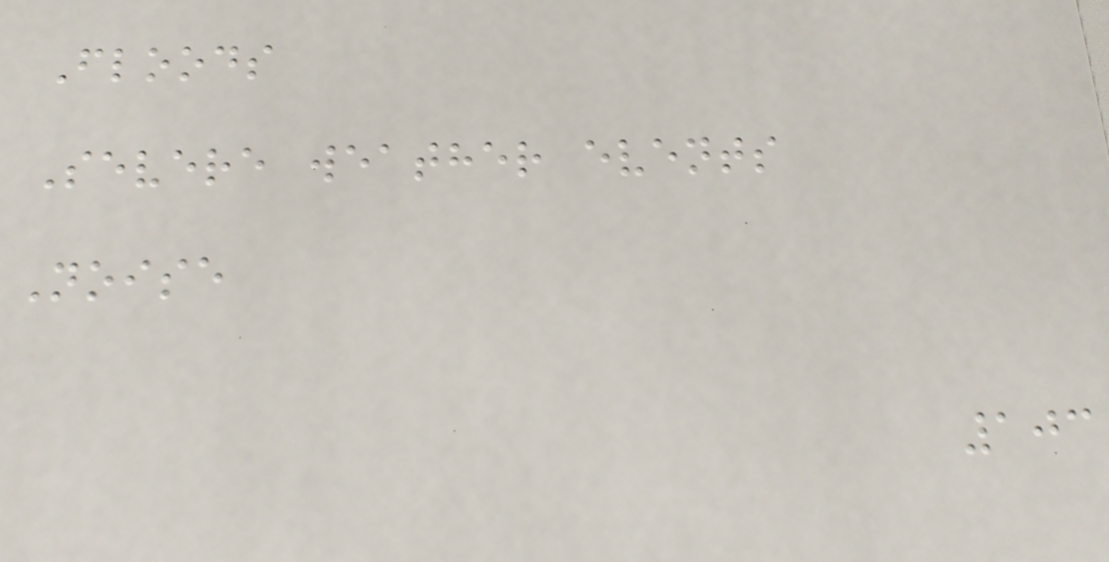Floods
Severe weather events
Noise
103
